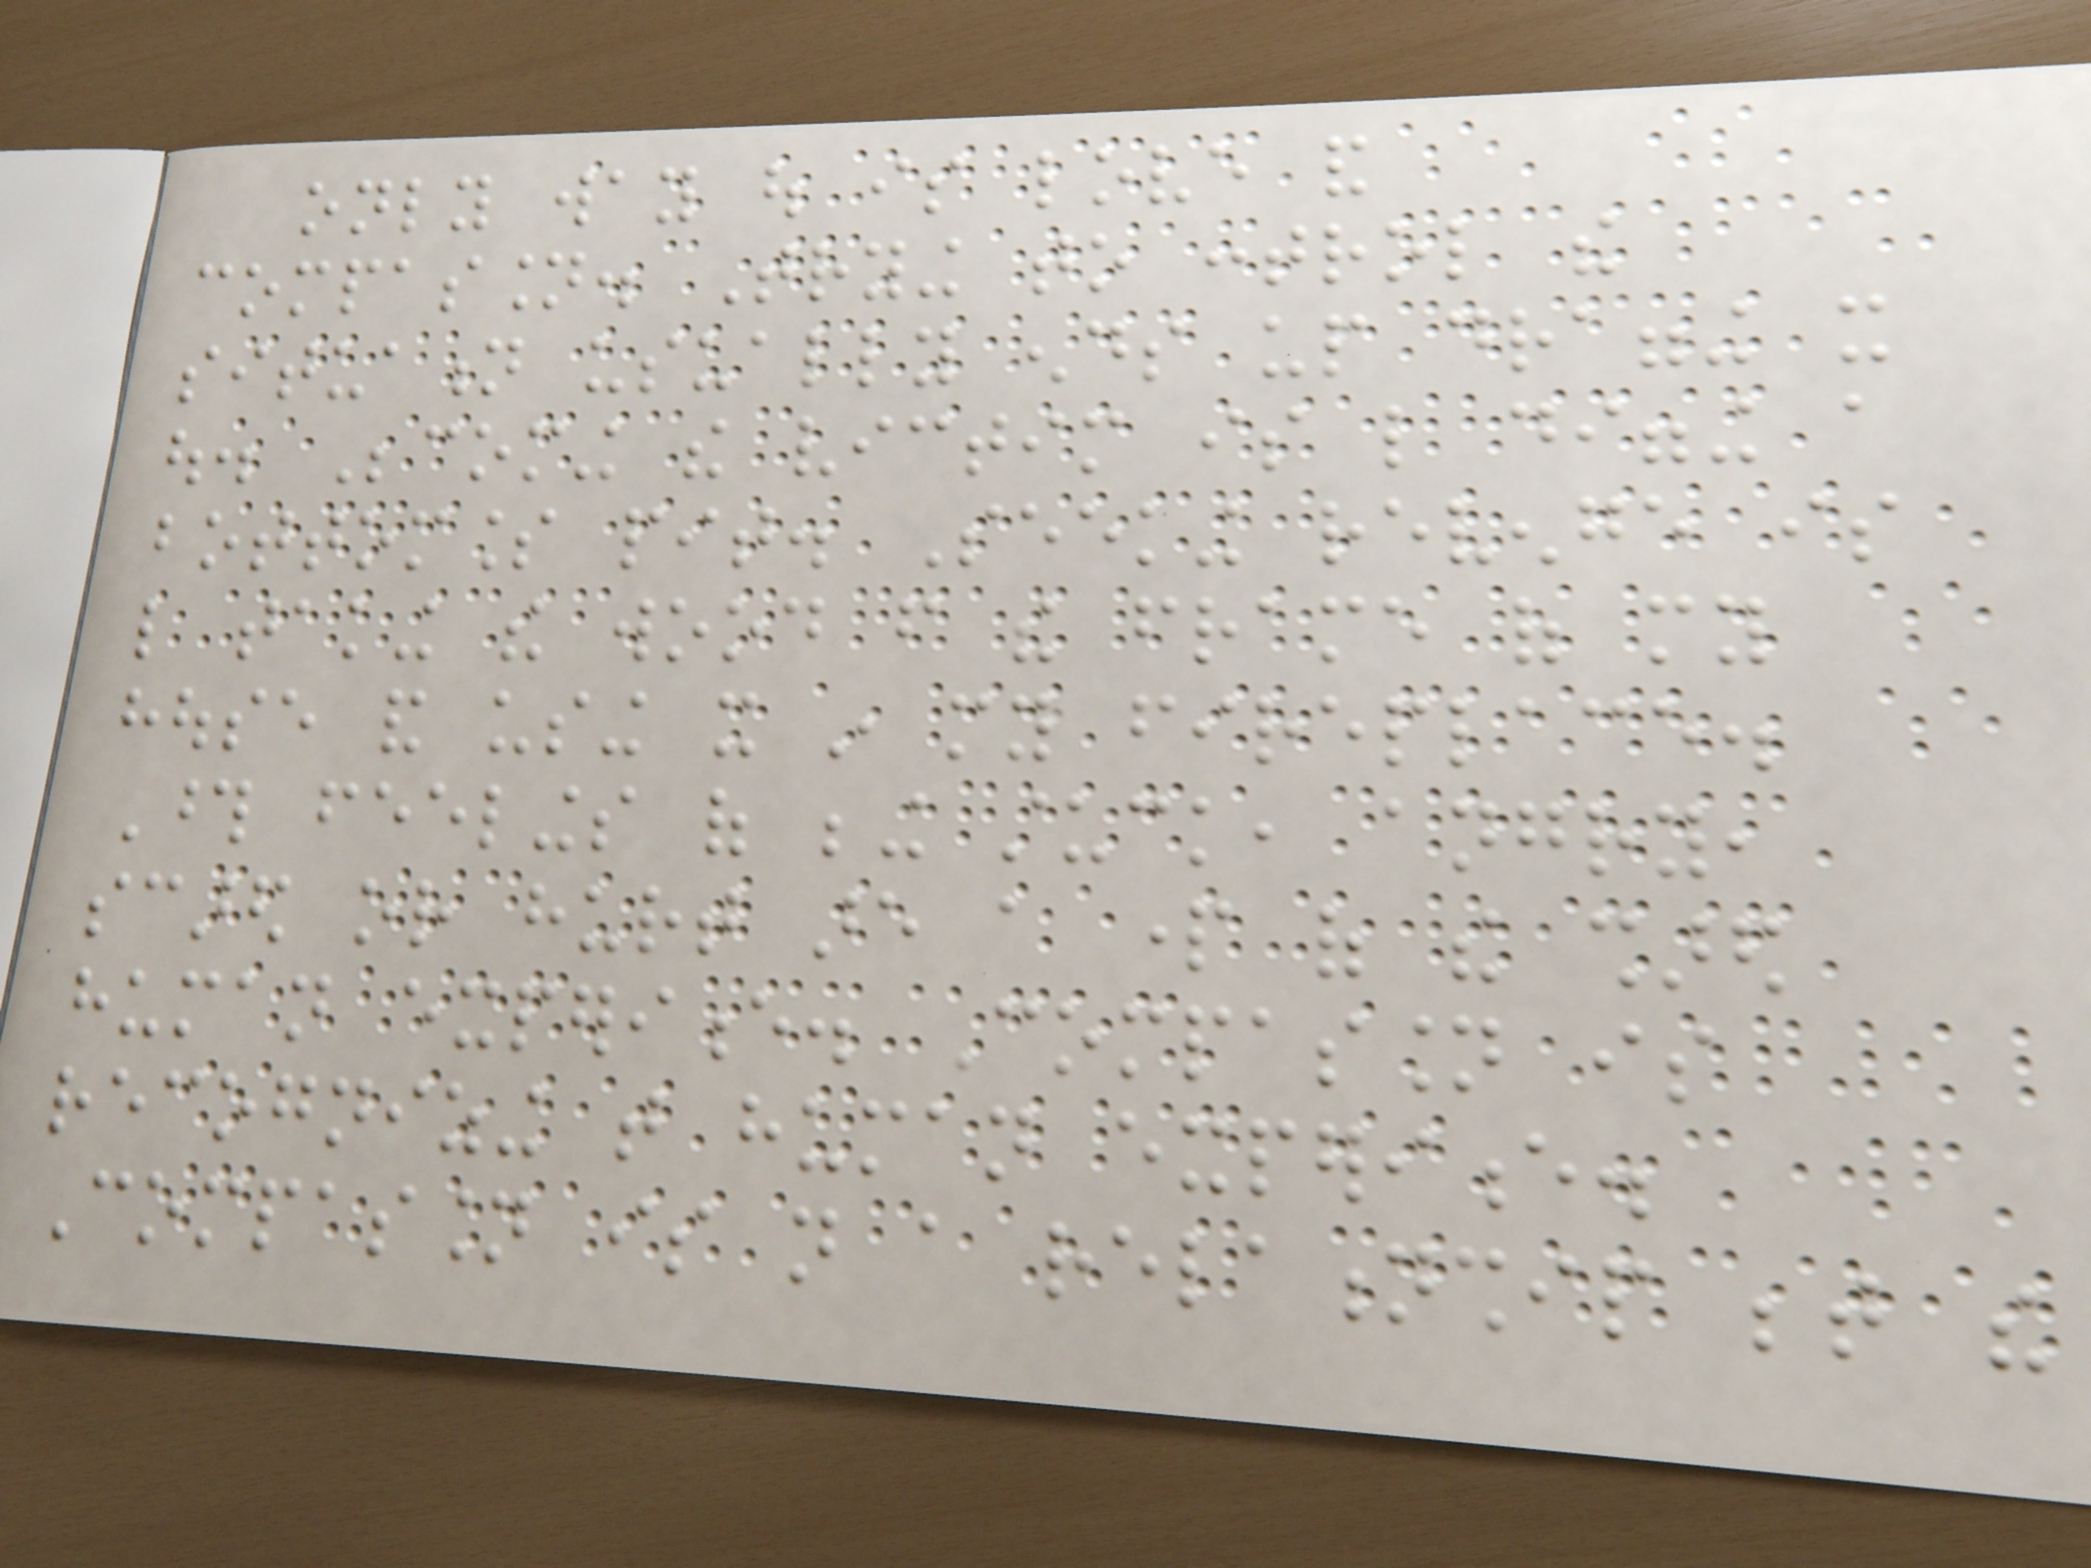only way out is love and
compassion. Trying to control the
situation usually ends up dragging it
out. Becoming the victim is like digging a
bottomless pit. Seeking revenge is
like taking the wood from the frame of my
house and using it in my fireplace.
Those feelings of being stuck, angry,
scared or hurt are a part of the shared
human experience. Compassion is
recognizing that human experience.
Compassion is not a relationship between the
